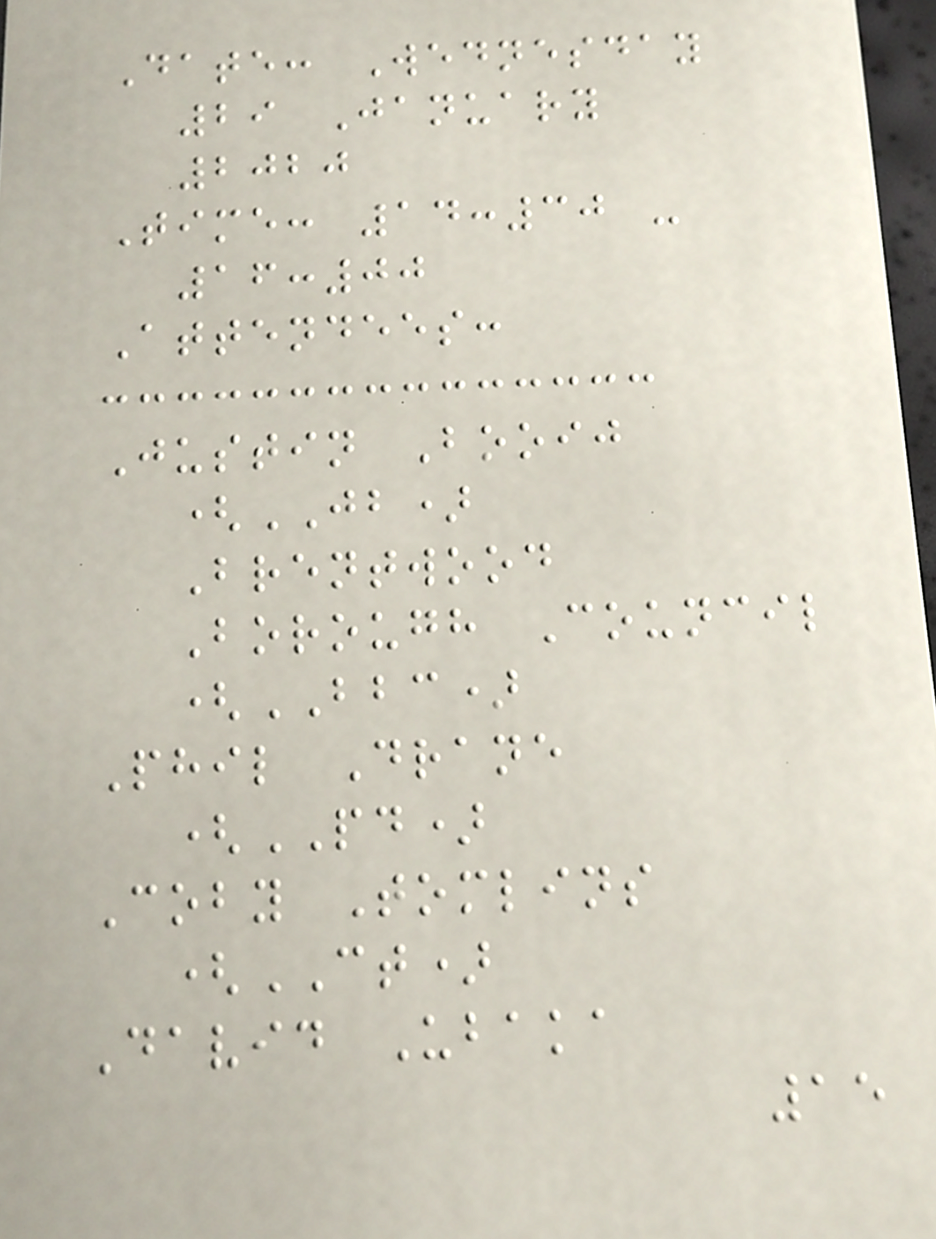Date: Wednesday
29 January
2020
Time: 14:30 -
16:00
Attendees:
Justin Booij
(JB)
Brentwood
Borough Council
(BBC)
Phil Drane
(PD)
Coby Tomlins
(CT)
David Ubaka
15
